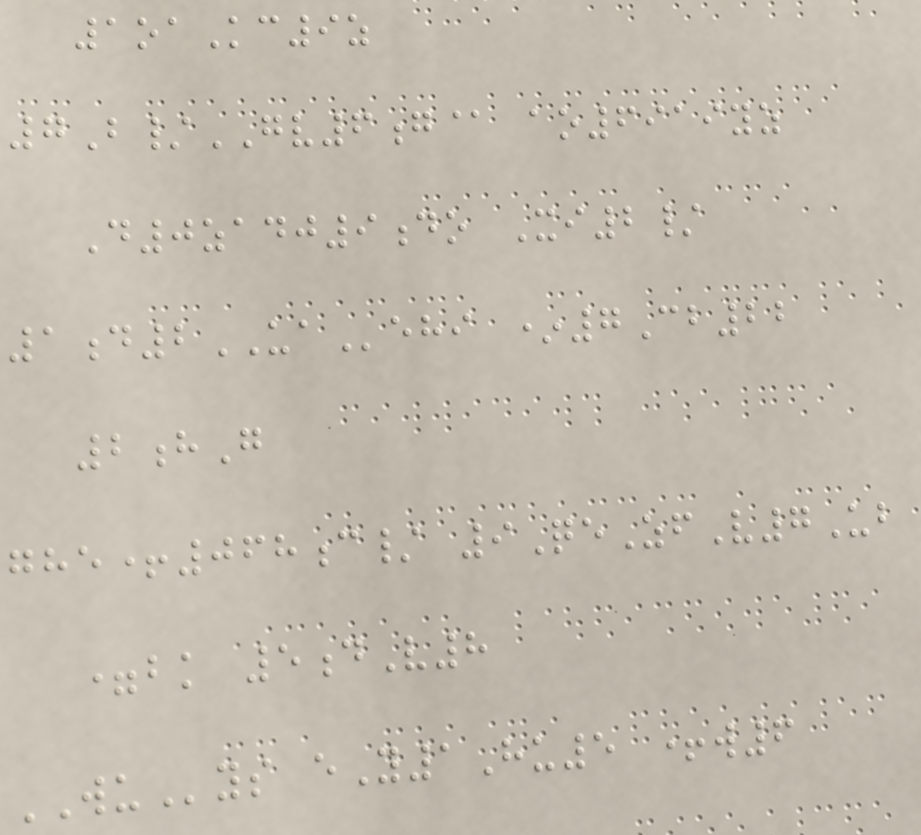1oaKc9z
7B/GV6g@ ao6919yz
D0zadj9do Xi2/
1d2UAehi *7Cb22
2hG
ghe+068c/ 9QeZfV7Ub
=bk 5dV8
WUys eY1Hu5 +w6
